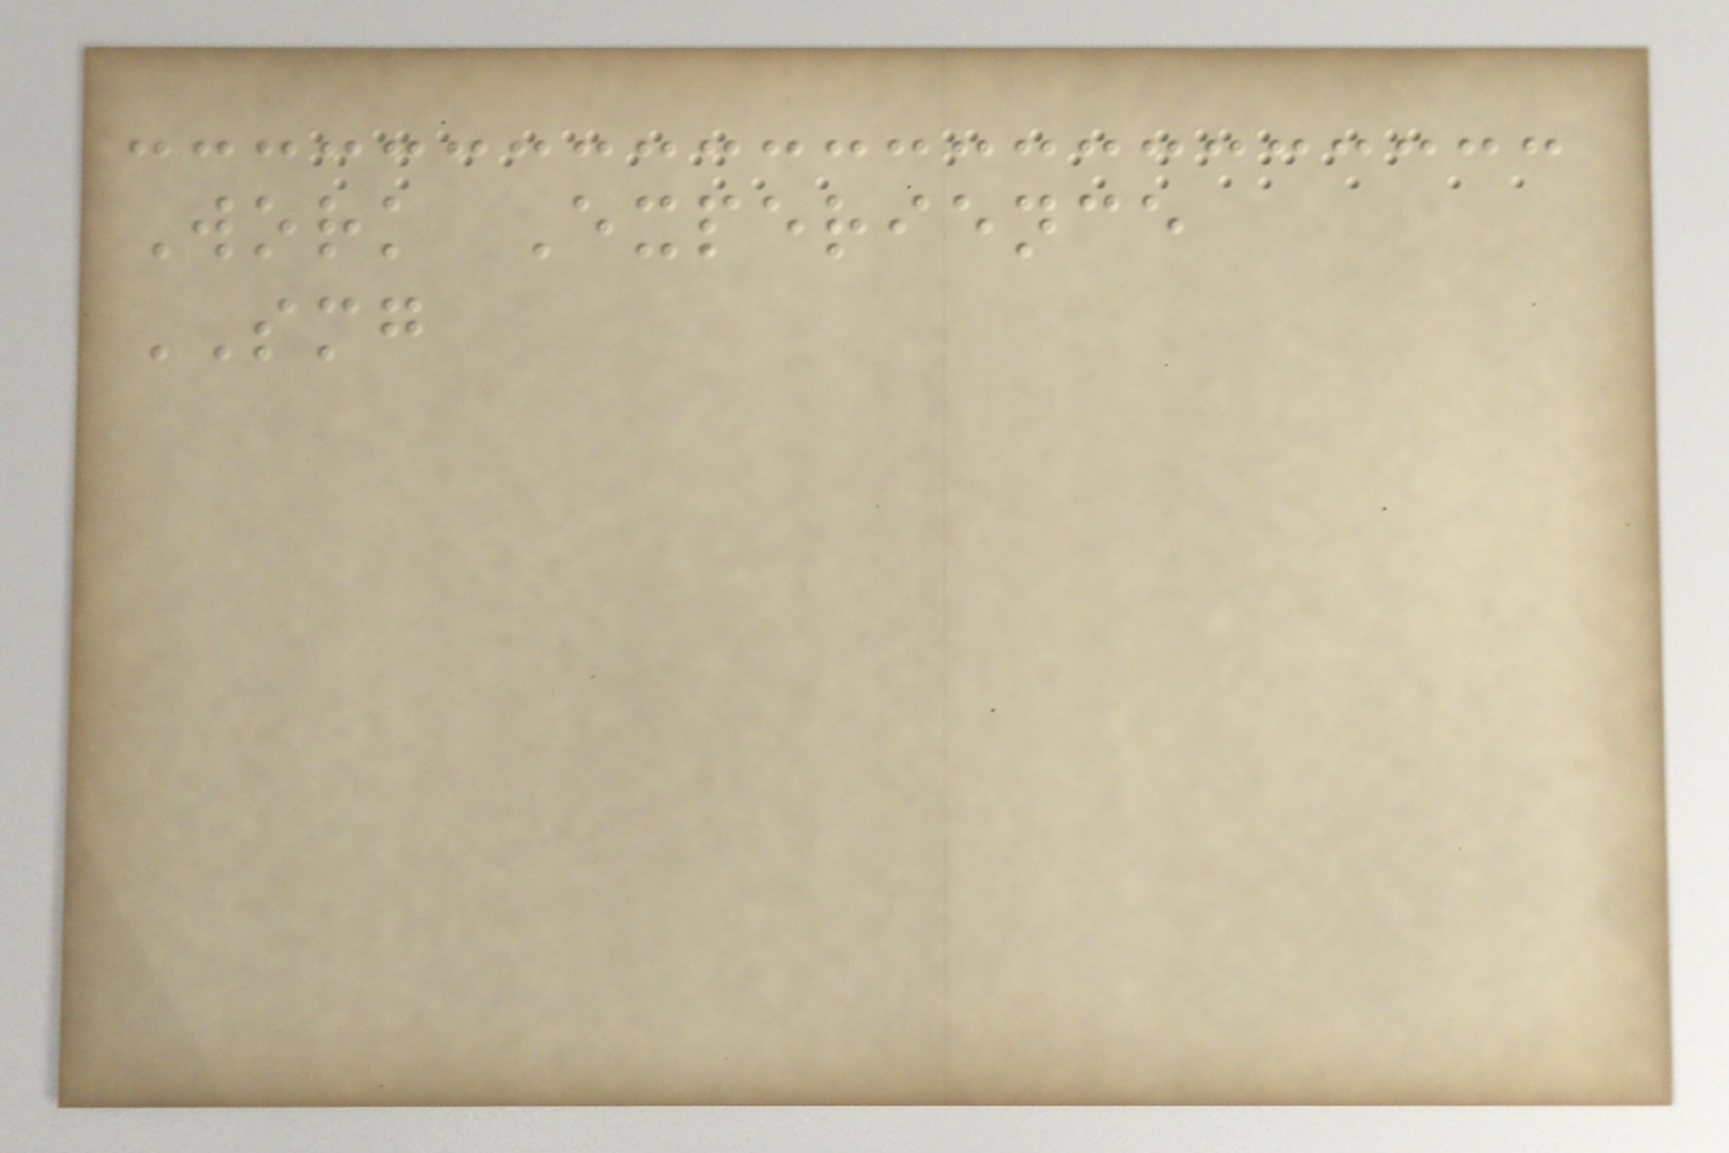Work Experience
SMG
